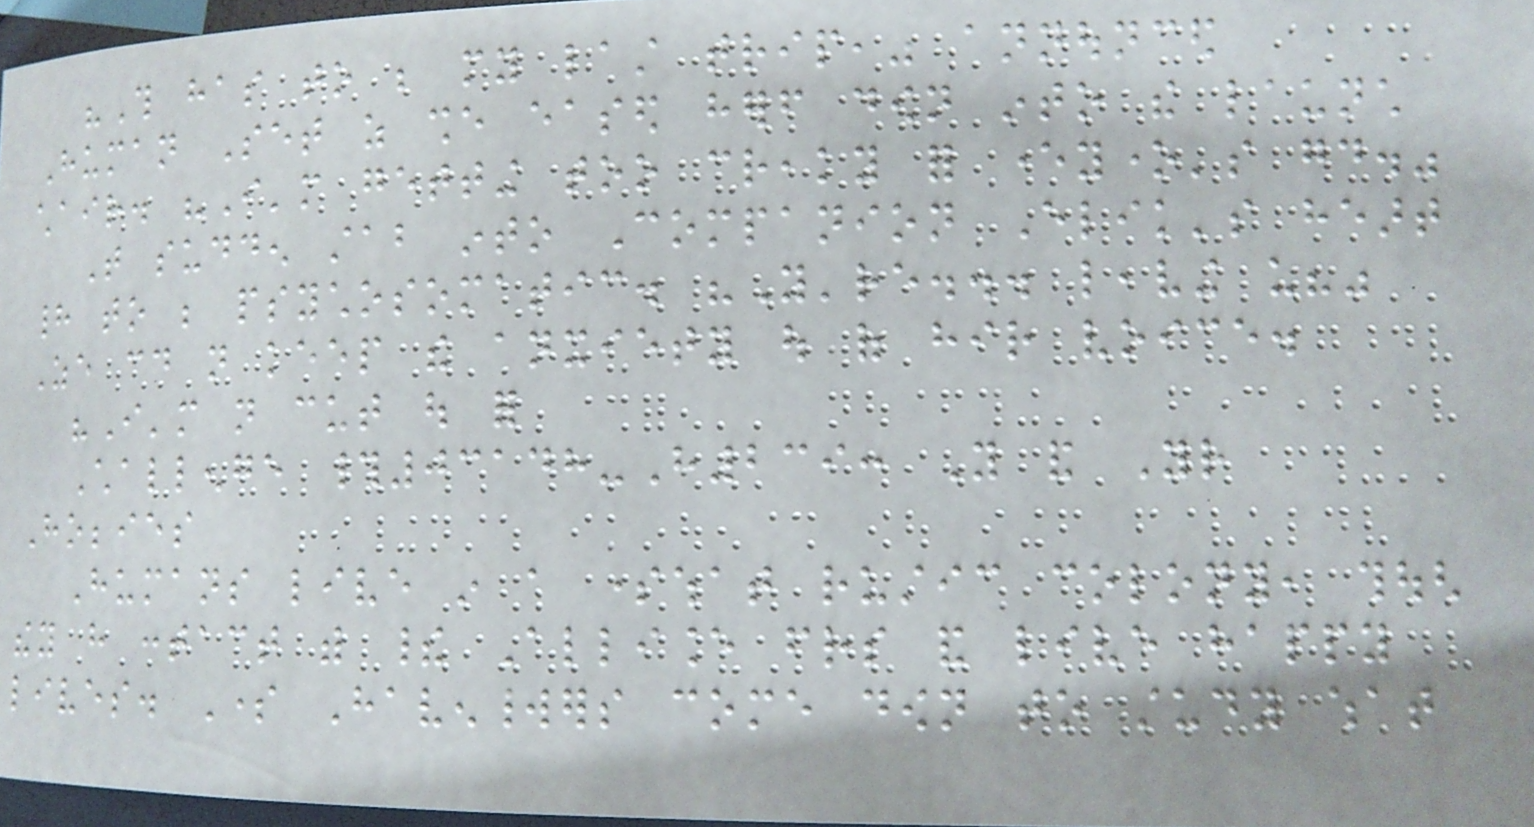"This has to be my last trip," announced
Human Set as she eased herself down into the launch
chair. "I'm getting too creaky for everyone's good."
That sudden stab into Companion Elik's heart
had to be psychosomatic. "You're... leaving us?"
Ze could not keep the anxiety out of hir voice.
"I'm not cut out for
Challenge #03148-H239: You and Your
Hobbies
Humans live in a somewhat rustic colony, though
they have contact with their Alliance friends and live happy
lives. Some Havenworlders come down to study what
